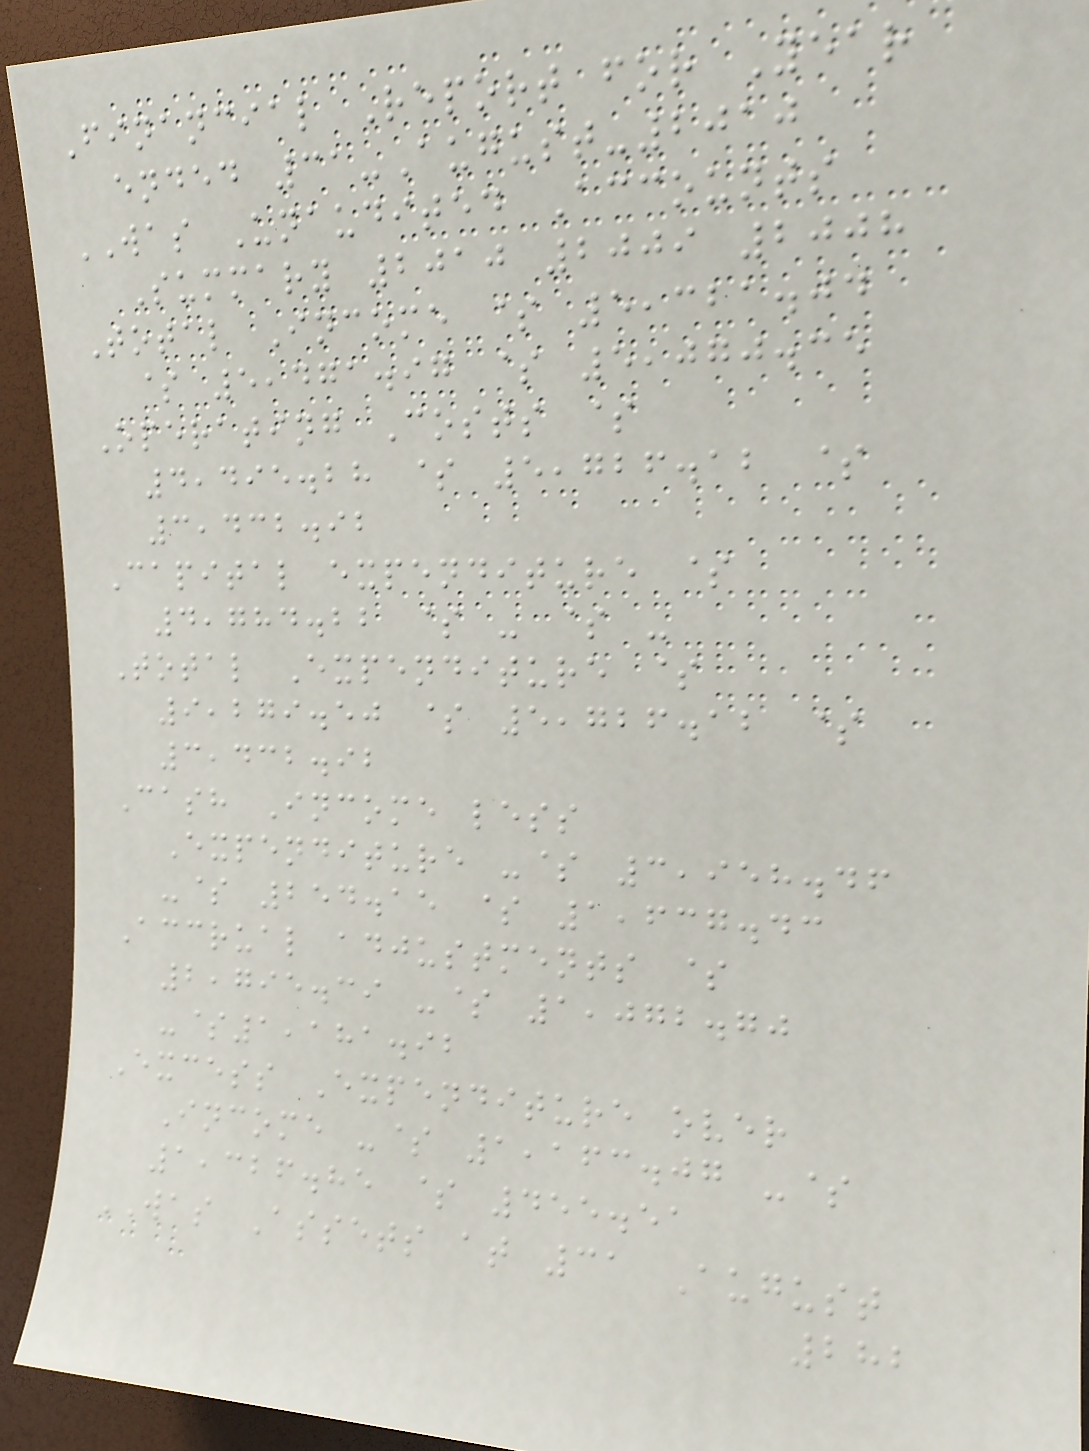Financial Report for Year
ended 31-August-2010
WAS Unaudited Accounts
Summary 2010 2009 2008
Total Income $ 5,321.04
$ 5,471.97 $ 5,070.35
Operating Costs $
4,495.28 $ 5,726.12 $
3,432.92
Capital expenditure $
4,784.22 $ - $ -
Total Expenditure $
9,279.50 $ 5,726.12 $
3,432.92
Cash Income less
Expenditure -$ 3,958.46
-$ 254.15 $ 1,637.43
Accrual adjustments $
2,795.39 -$ 1,072.70
-$1,181.92
Excess Expenditure over
Income -$ 1,163.07 -$
1,326.85 $ 455.51
WAS Assets at 31 August
282
